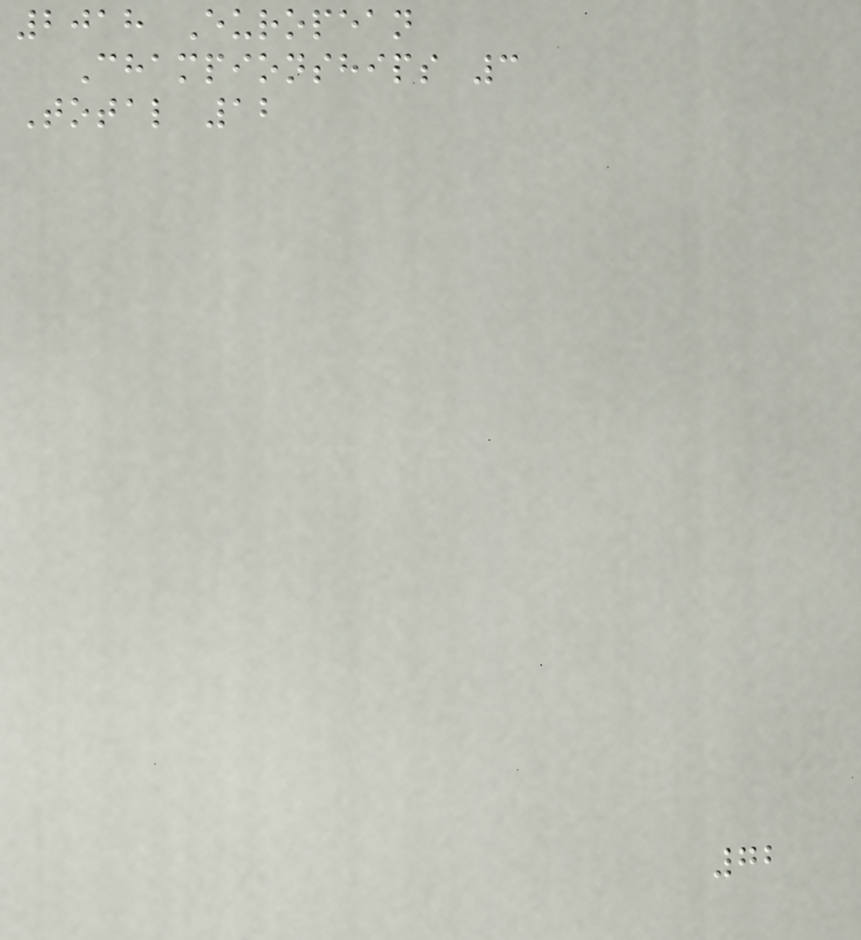2018 European
Championships 3
Total 12
72
